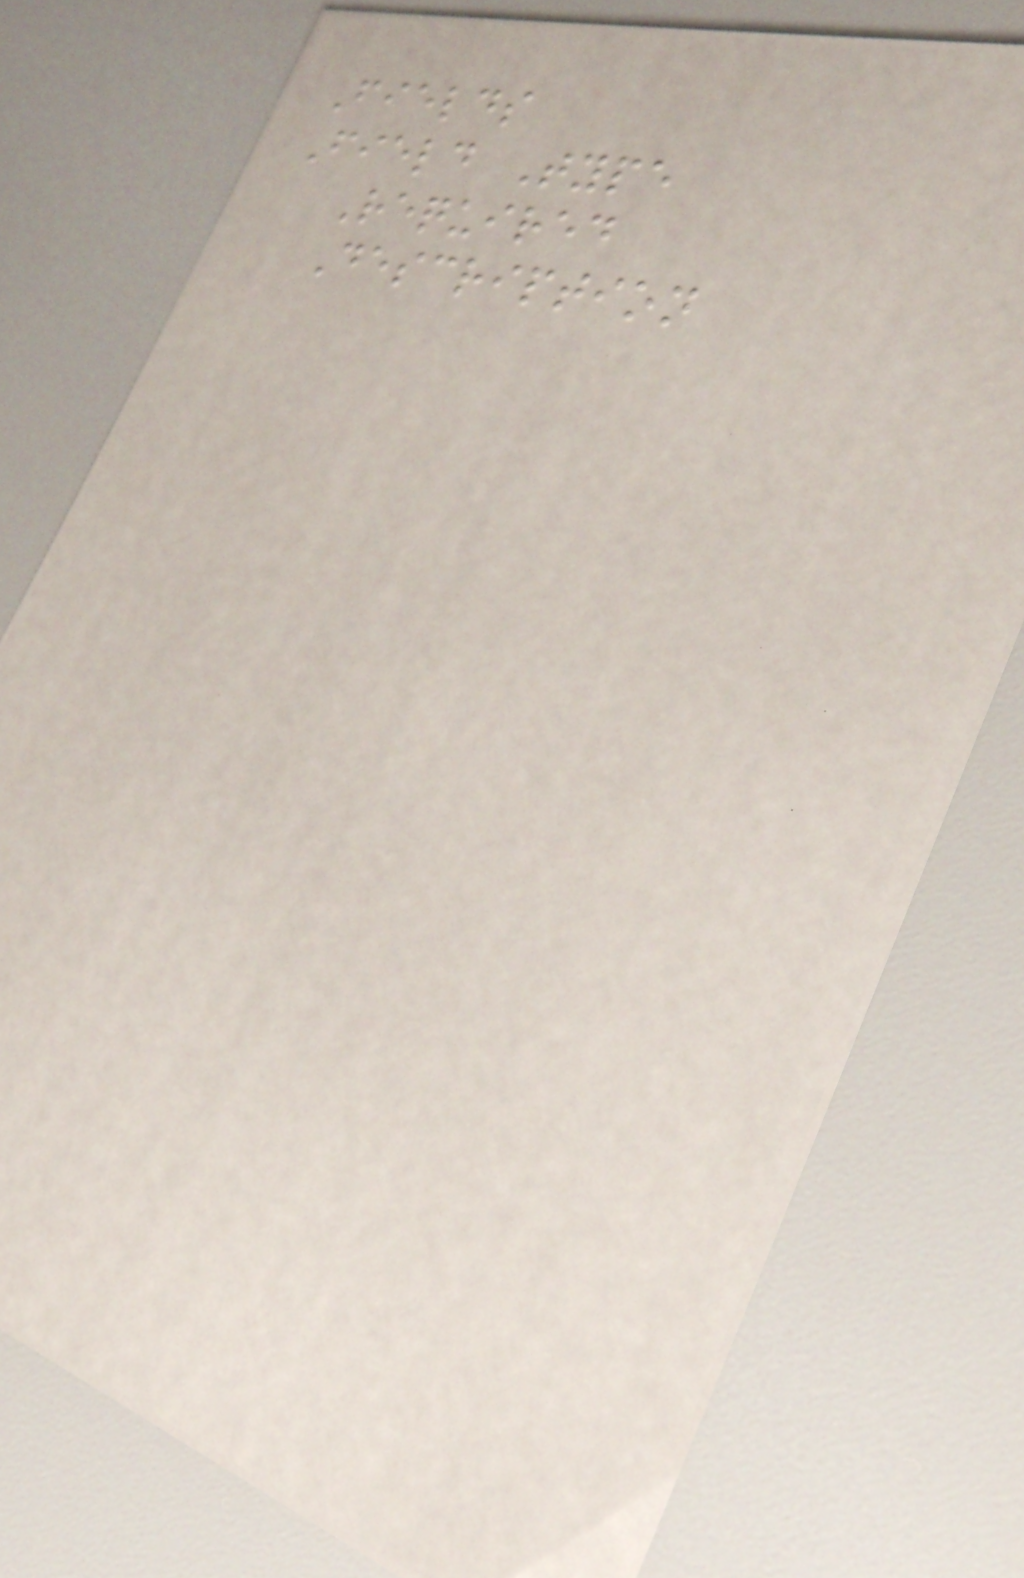Fields
Field Type
Required
Description
